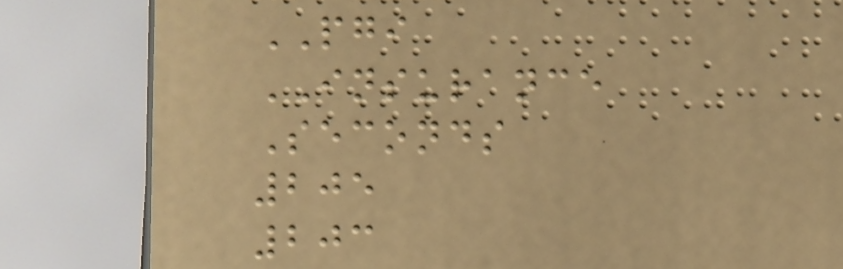PGI
INSURANCE
Seconds
205
203
